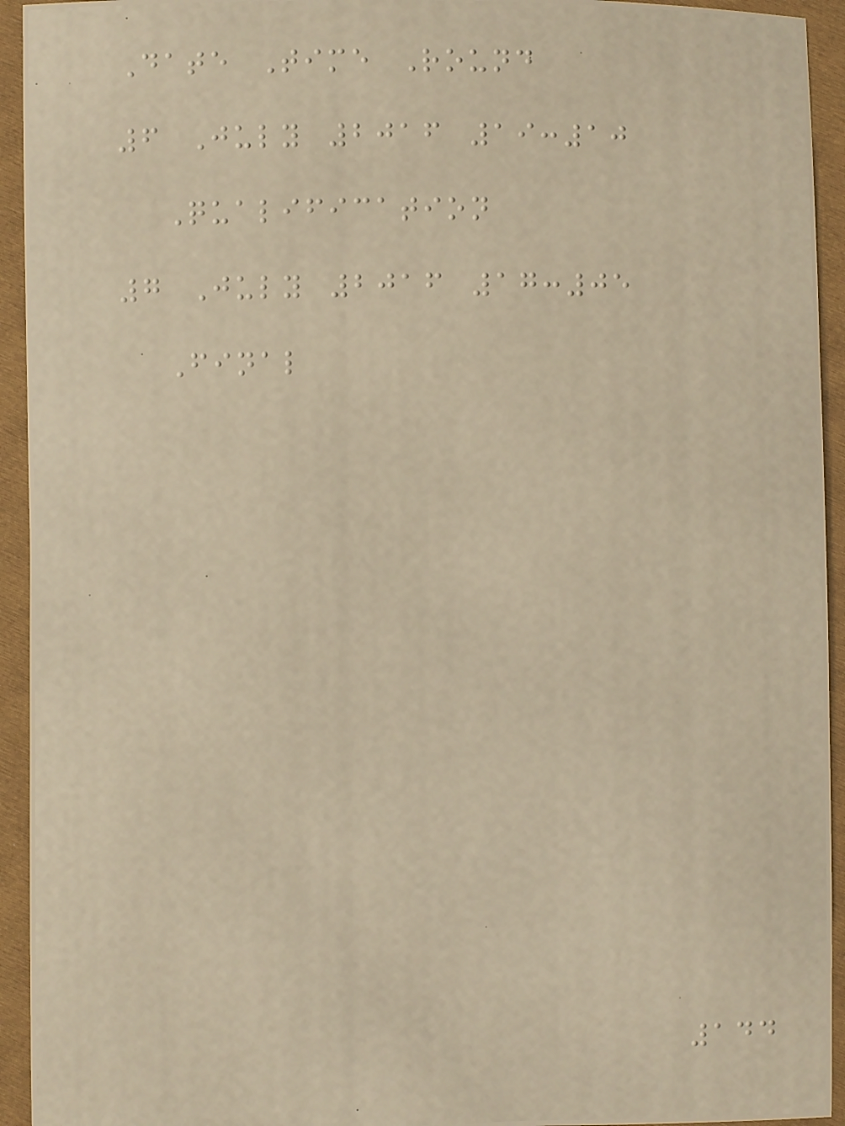Date Time Round
6 July 2016 19:10
Qualification
7 July 2016 17:05
Final
144
